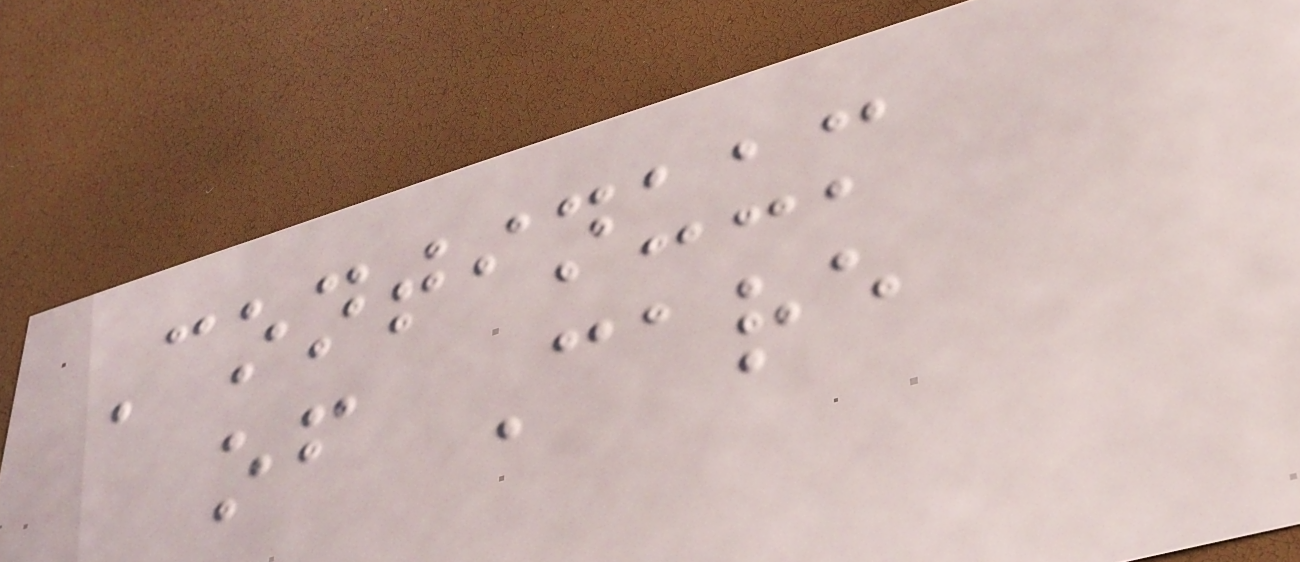Continuum
of Care
